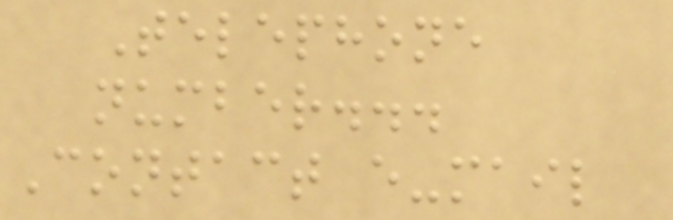Telephone
number...
Contact e-mail
